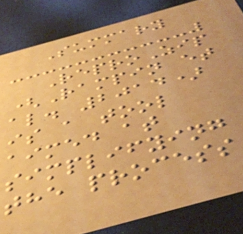Summary
ReproZip
(Rampin et
al. 2014)
is a tool
aimed at
simplifying
the process
